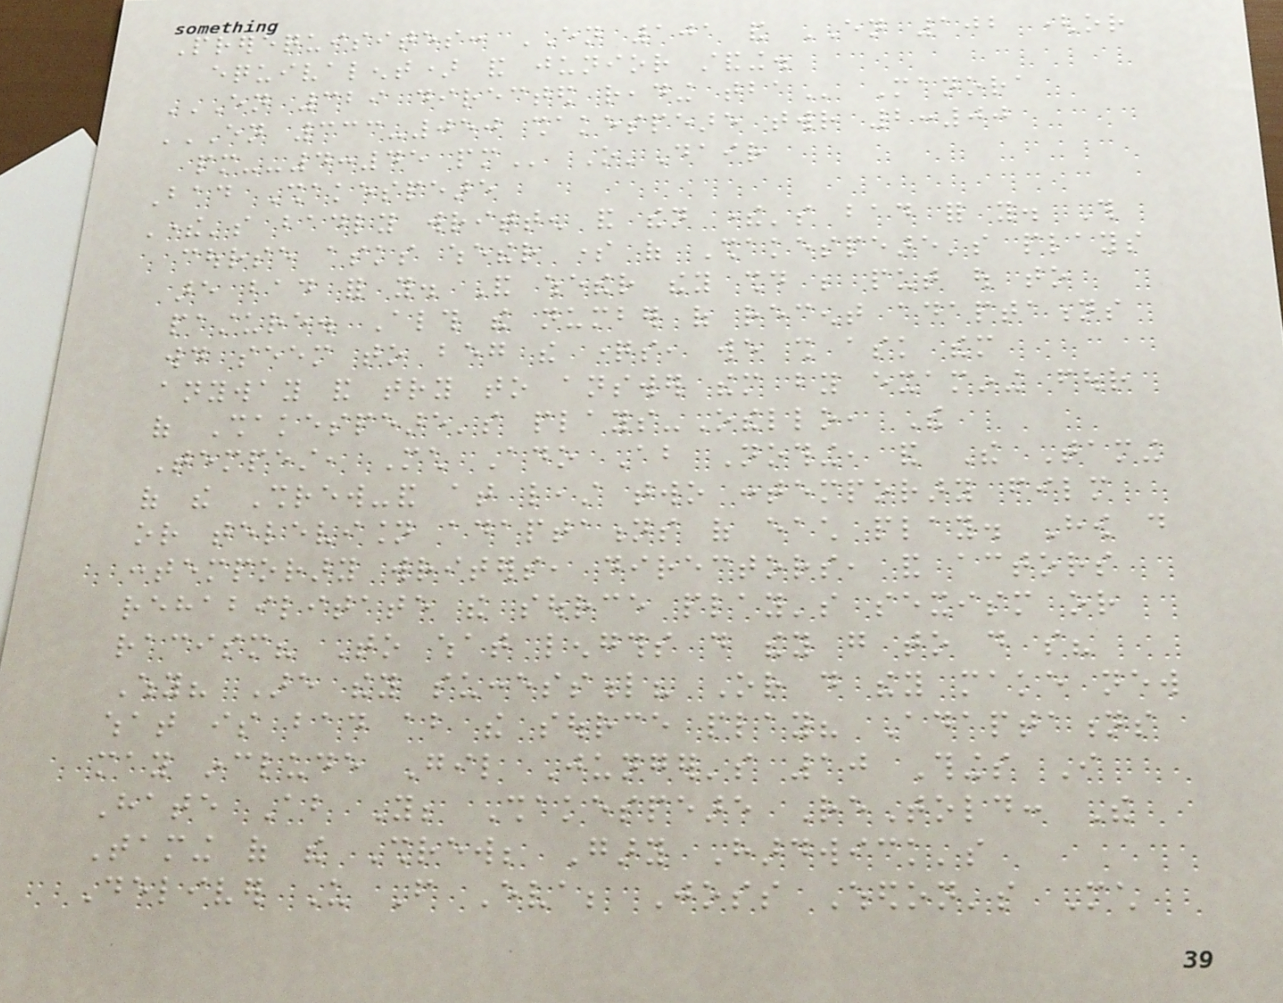Prerequisites: EN 101 and EN 102 (or
equivalent) and junior standing.
EN 329 DIRECTED READING TBA Manora
EN 333-050 SHAKESPEARE TWR 2:00
PM--4:45 PM O'Dair
Bad Shakespeare
There's badly written and then there's bad for you. This
course asks whether some of Shakespeare's plays
are bad for you. And whether they should be put out to
pasture. Although the number of recent adaptations
would seem to beg the questions, we shall ask them
anyway and try to answer them by examining four
of Shakespeare's plays-Othello, The
Tempest, Much Ado About Nothing, and The Taming
of the Shrew-and at least two contemporary film
or television adaptations of each play. How do
contemporary writers, directors, and actors
rehabilitate the source play's sexism or
racism? To what lengths do they go to do so?
Why? Are they successful? Or do they make new
what is bad about the source play? Adaptations
may include Gil Junger's 10 Things I
Hate About You; Shakespeare ReTold: The
Taming of the Shrew; Gary Hardwick's
Deliver Us From Eva; Joss Whedon's Much
